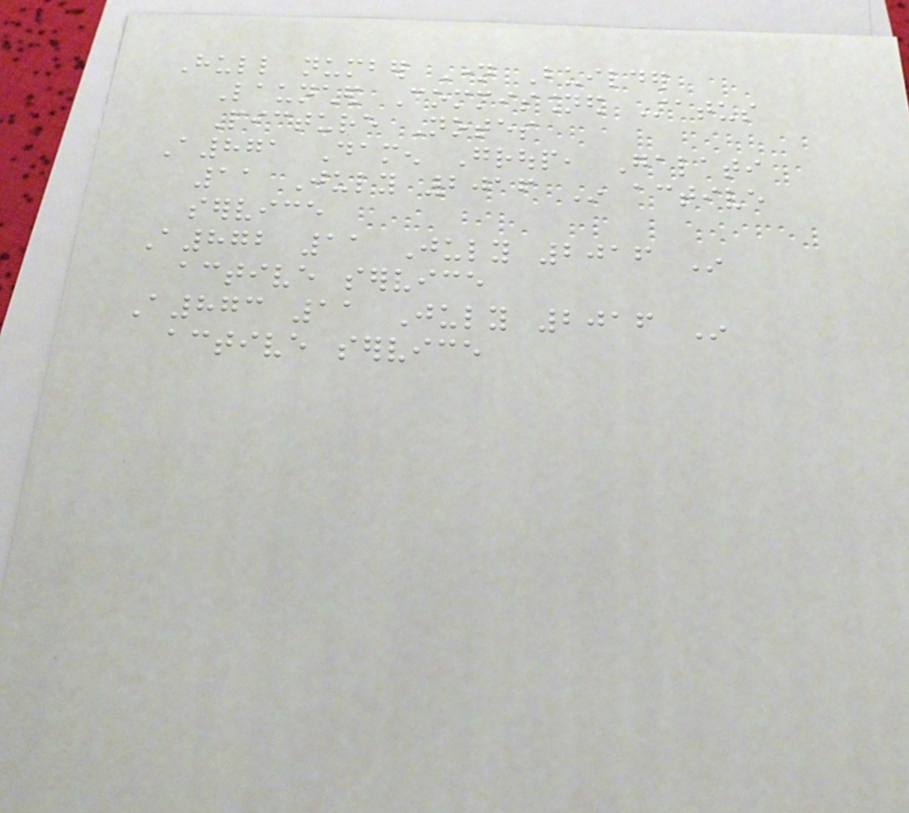Hull number Name Builder
Launched Commissioned Status
Picture Notes
A871 Damen Group, Galati
11 July 2016 In active
service
A872 11 July 2016 In
active service
A873 11 July 2016 In
active service
